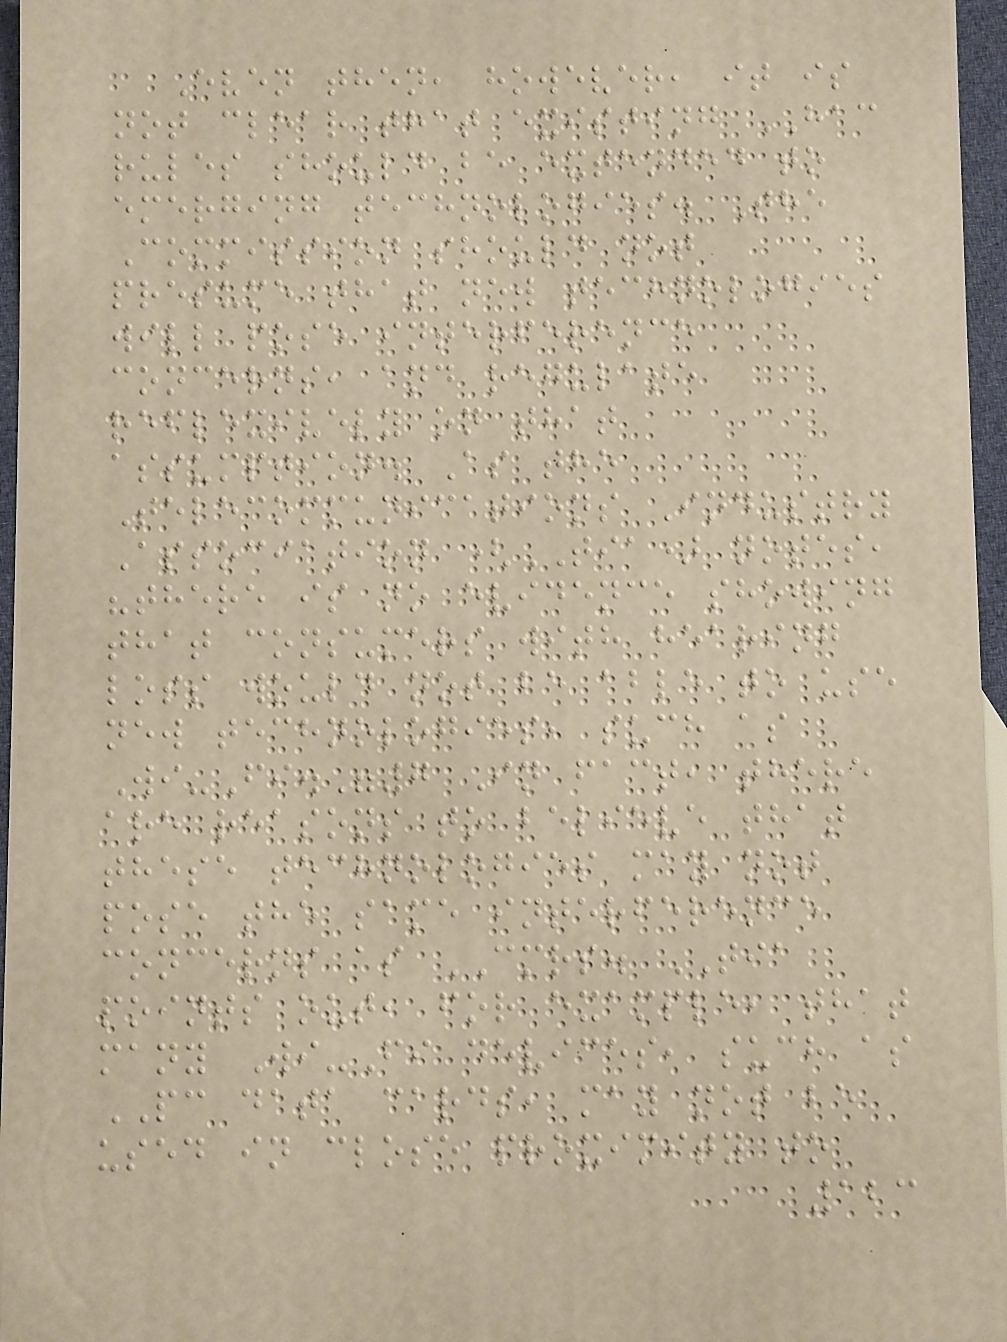Even then, however, it is
not clear that existing HAC
rules should be extended to
emerging technologies. The
Commission should not
presume that new technologies
will pose interference
concerns, and regulate
reflexively on that
assumption. As the
Telecommunications Industry
Association (TIA) notes,
"there is no evidence showing
that consumers with hearing
loss would not be able to use
new technologies, such as
Wi-Fi."7 In fact, there
are reasons to believe that
these technologies may not
pose the same interference
concerns as CMRS. TIA
points out, for example, that
many Wi-Fi devices, such as
PC data cards, may not be
used in close proximity to
123
